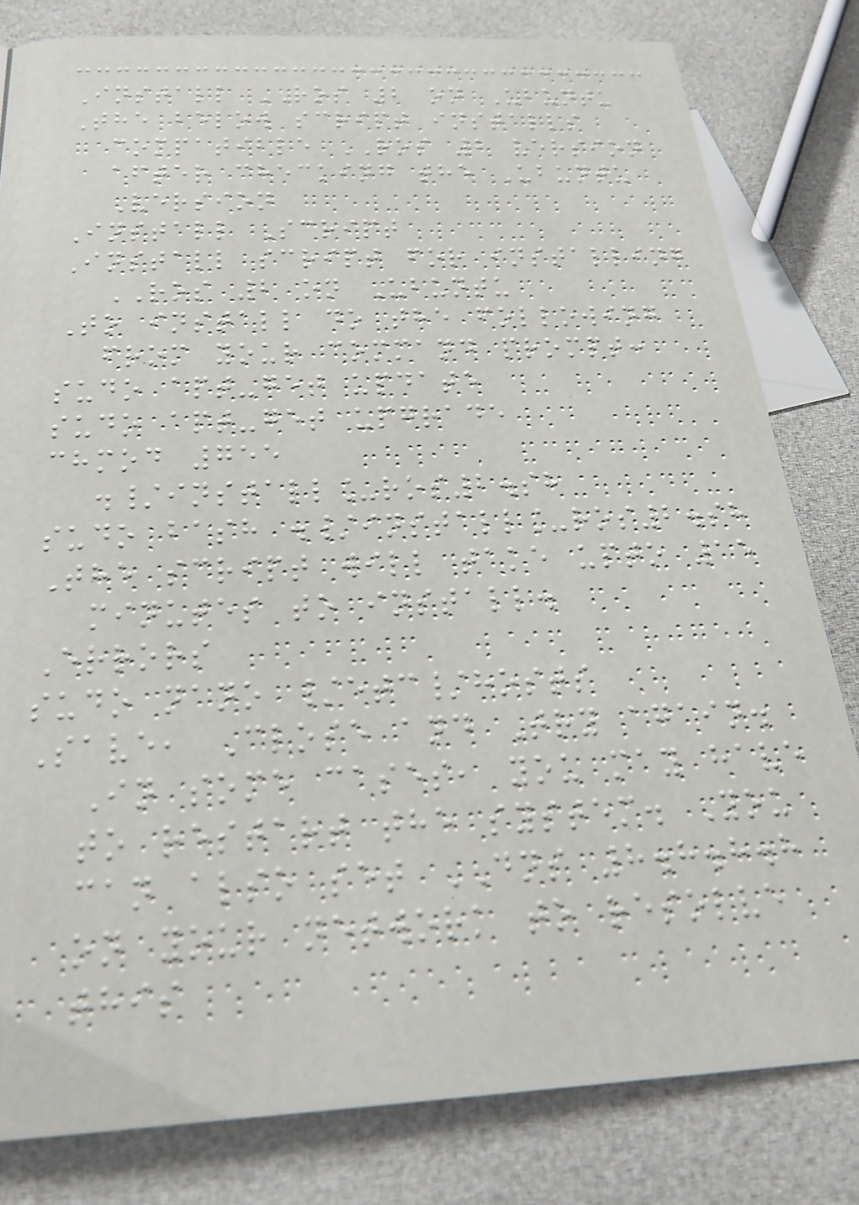Install ROS 2 on Ubuntu
The below script installs
compatible ROS 2 version
after checking the Ubuntu
Version
Install Script
Install script for installing
ROS 2 on Ubuntu
To install do the following
from your command prompt:
sudo apt-get update
sudo apt-get upgrade
chmod 755
./install_ros2.sh
sudo bash ./install_ros2.sh
The script will take upto 15
minutes to install.
Errors
sudo nano /etc/hosts
Save, Close and Try again.
In some cases, you may have
to restart the system. You
can also set DNS 8.8.8.8
on your network to resolve
this
